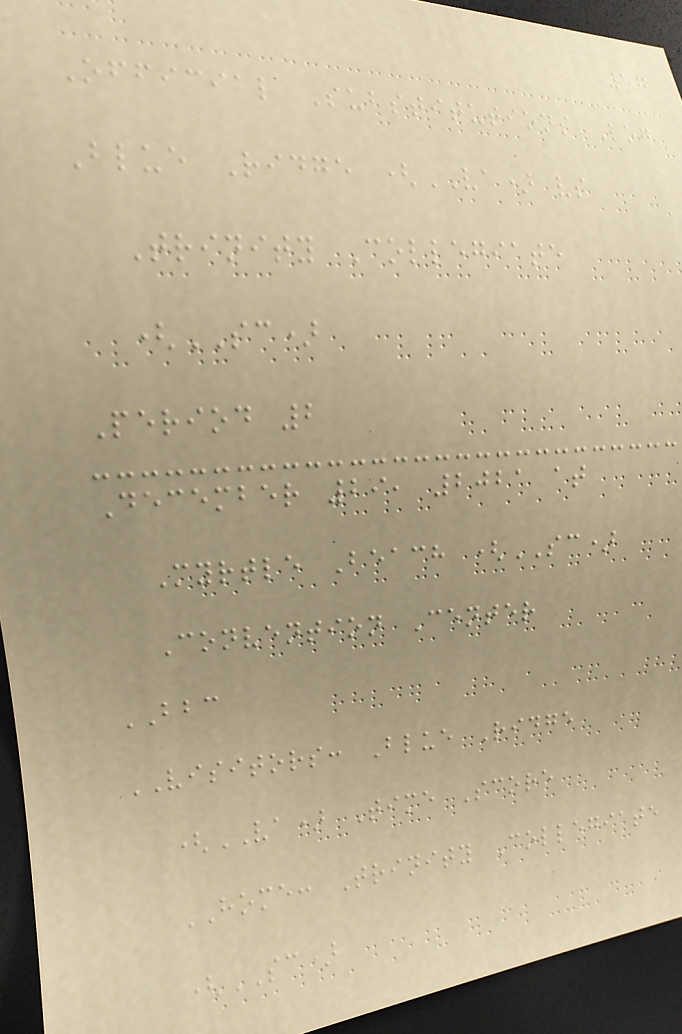57
Official Substitutions Log
Blue Ridge (VA) vs
Trinity Collegiate
(SC)
Period 2
December 29, 2021 at
Myrtle Beach (SC)
Convention Center
BBC
VISITORS: Blue Ridge
(VA) Time Score
HOME: Trinity Collegiate
(SC)
